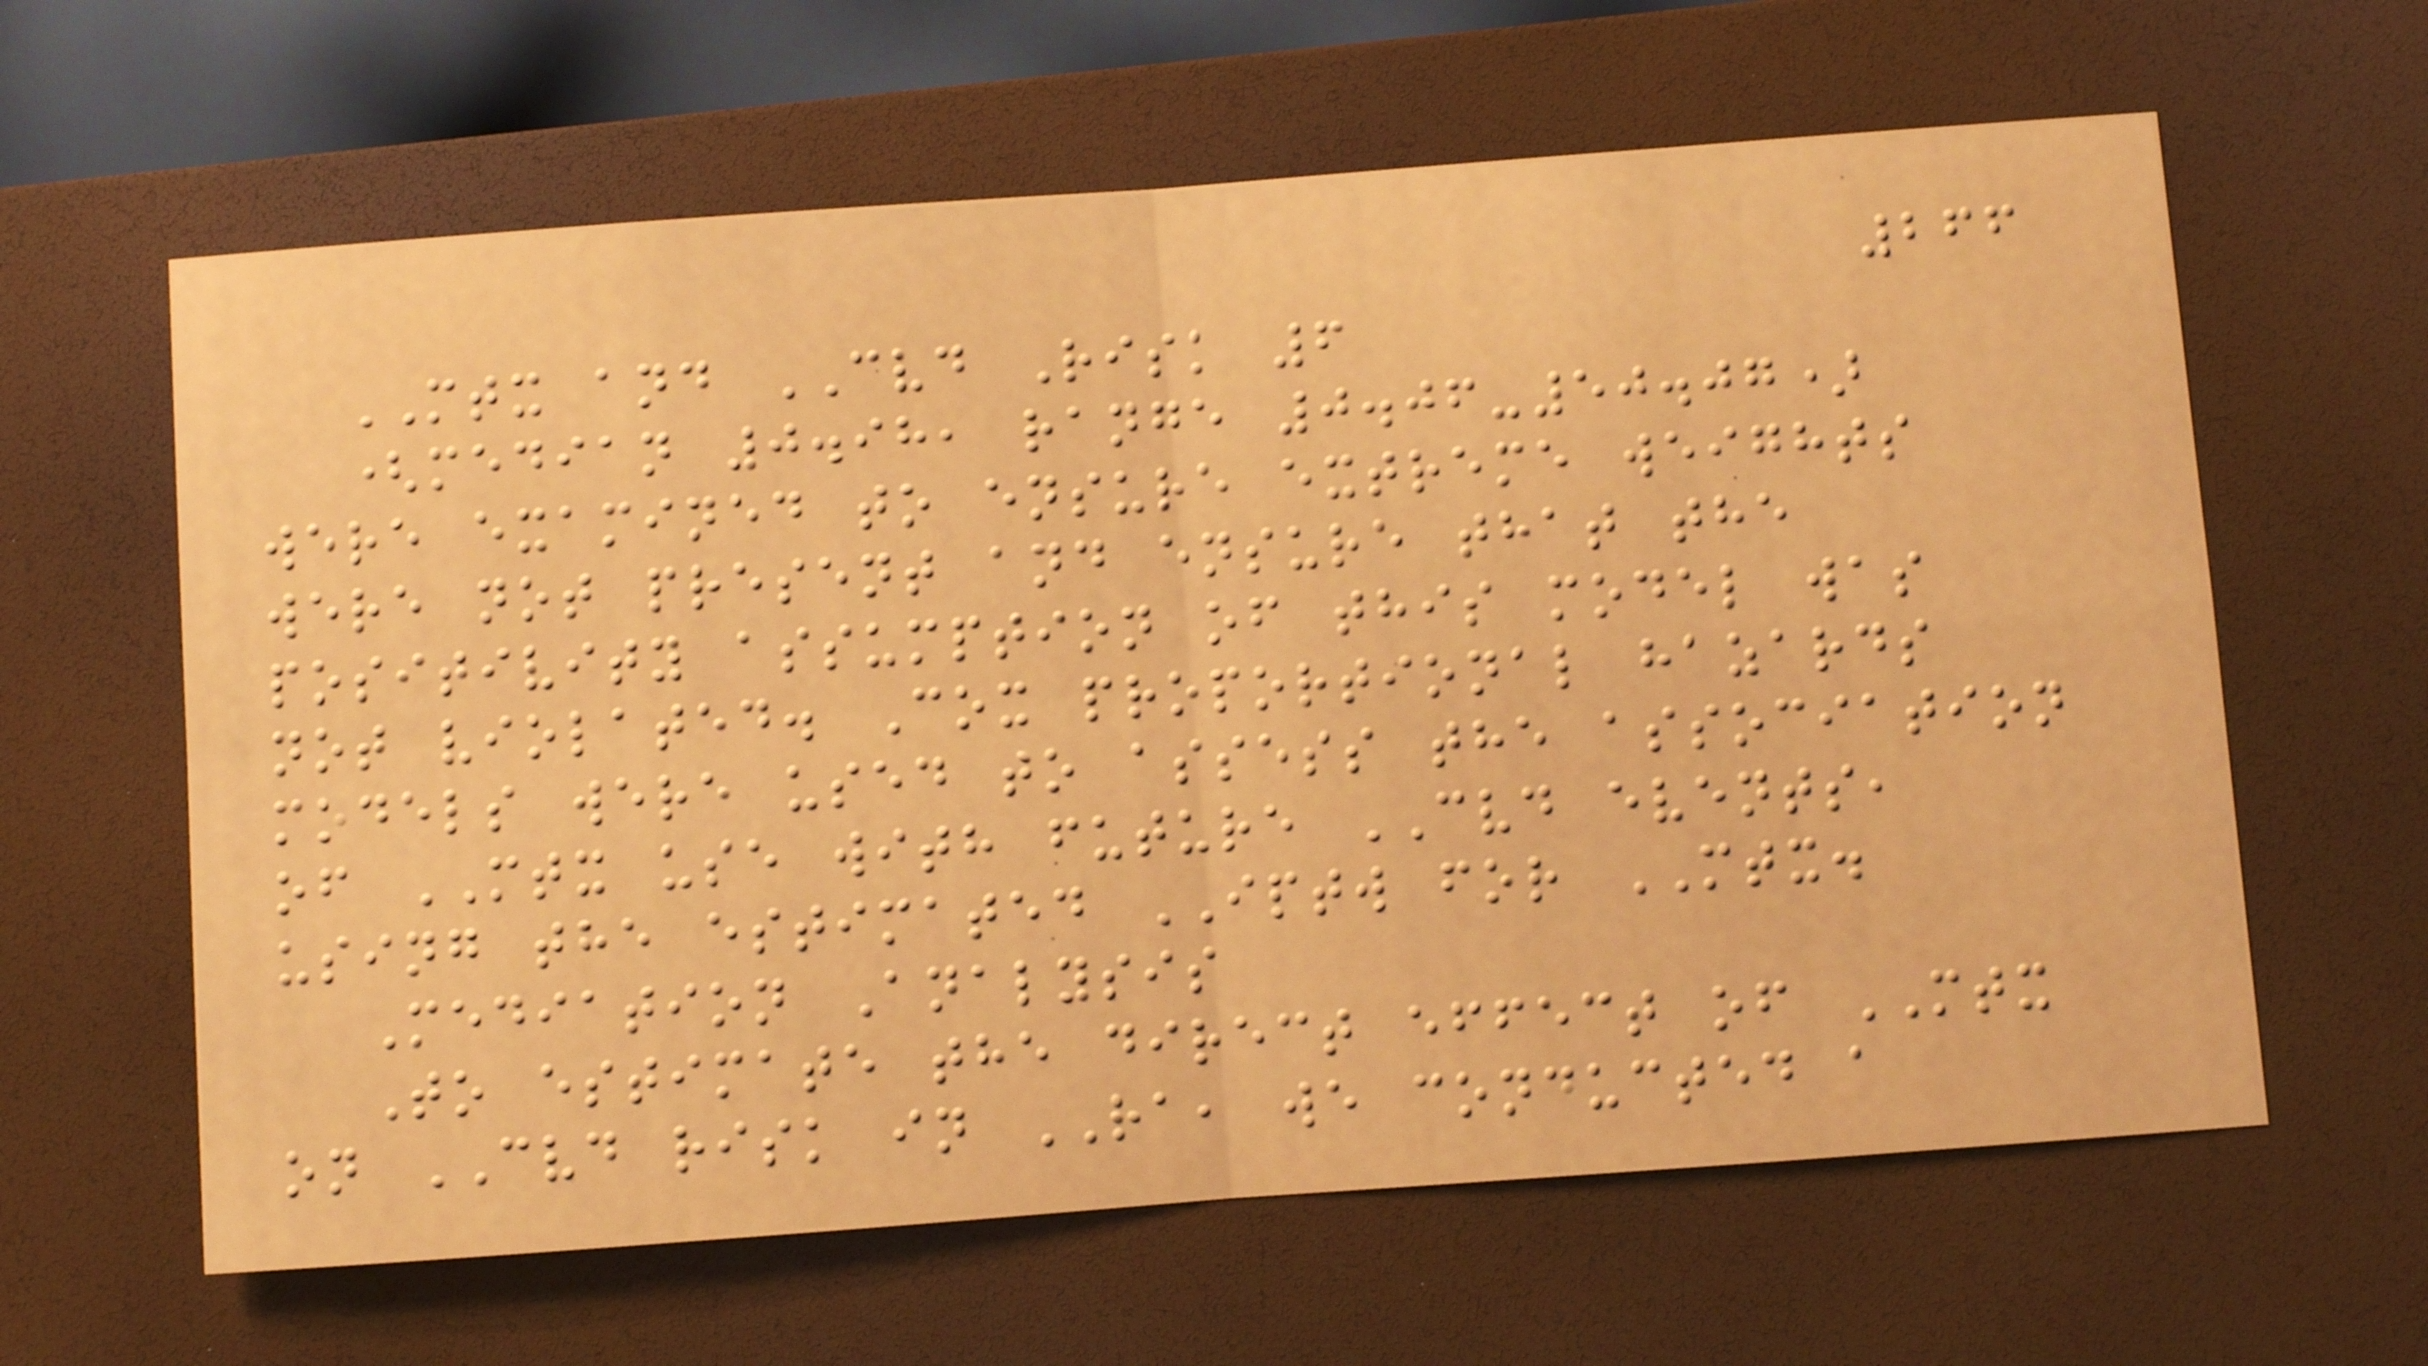266
MTX and CVD Risk 6
(median 0.98, range 0.06-50.07)
were examined to ensure extreme weights
were not present and ensure that the
positivity assumption of this model was
not violated. Cox proportional hazards
models were used to assess the association
of MTX use with future CVD events,
using the estimated IPTW for MTX.
Mediation Analysis
To estimate the direct effect of MTX
on CVD risk in RA, we conducted a
